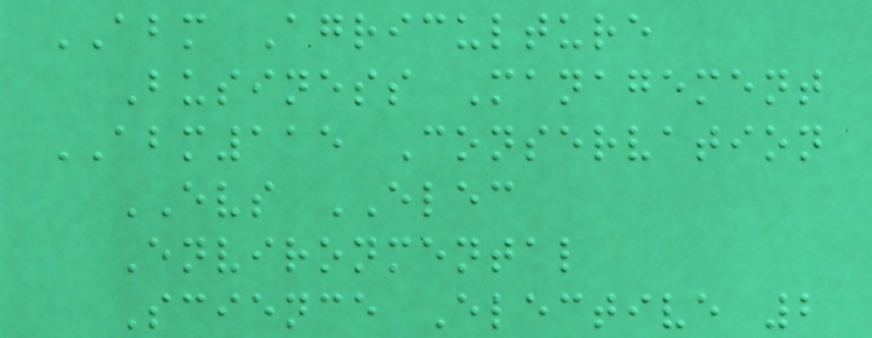ABM Agriculture
Business Management
ABM115 Conservation
EVS ELEC
Environmental
Science Elective 2
